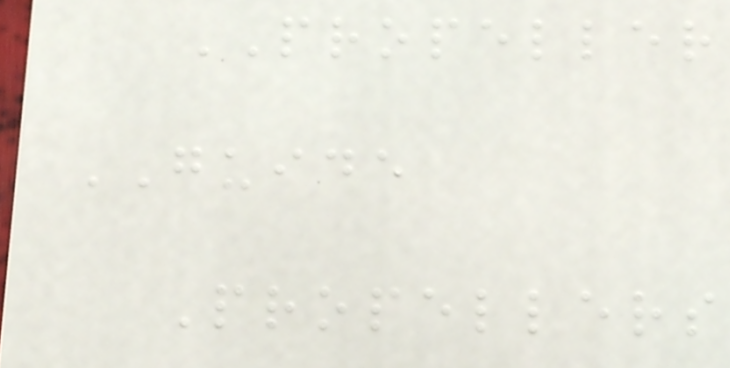PROPELLER
GUIDE
Propellers
